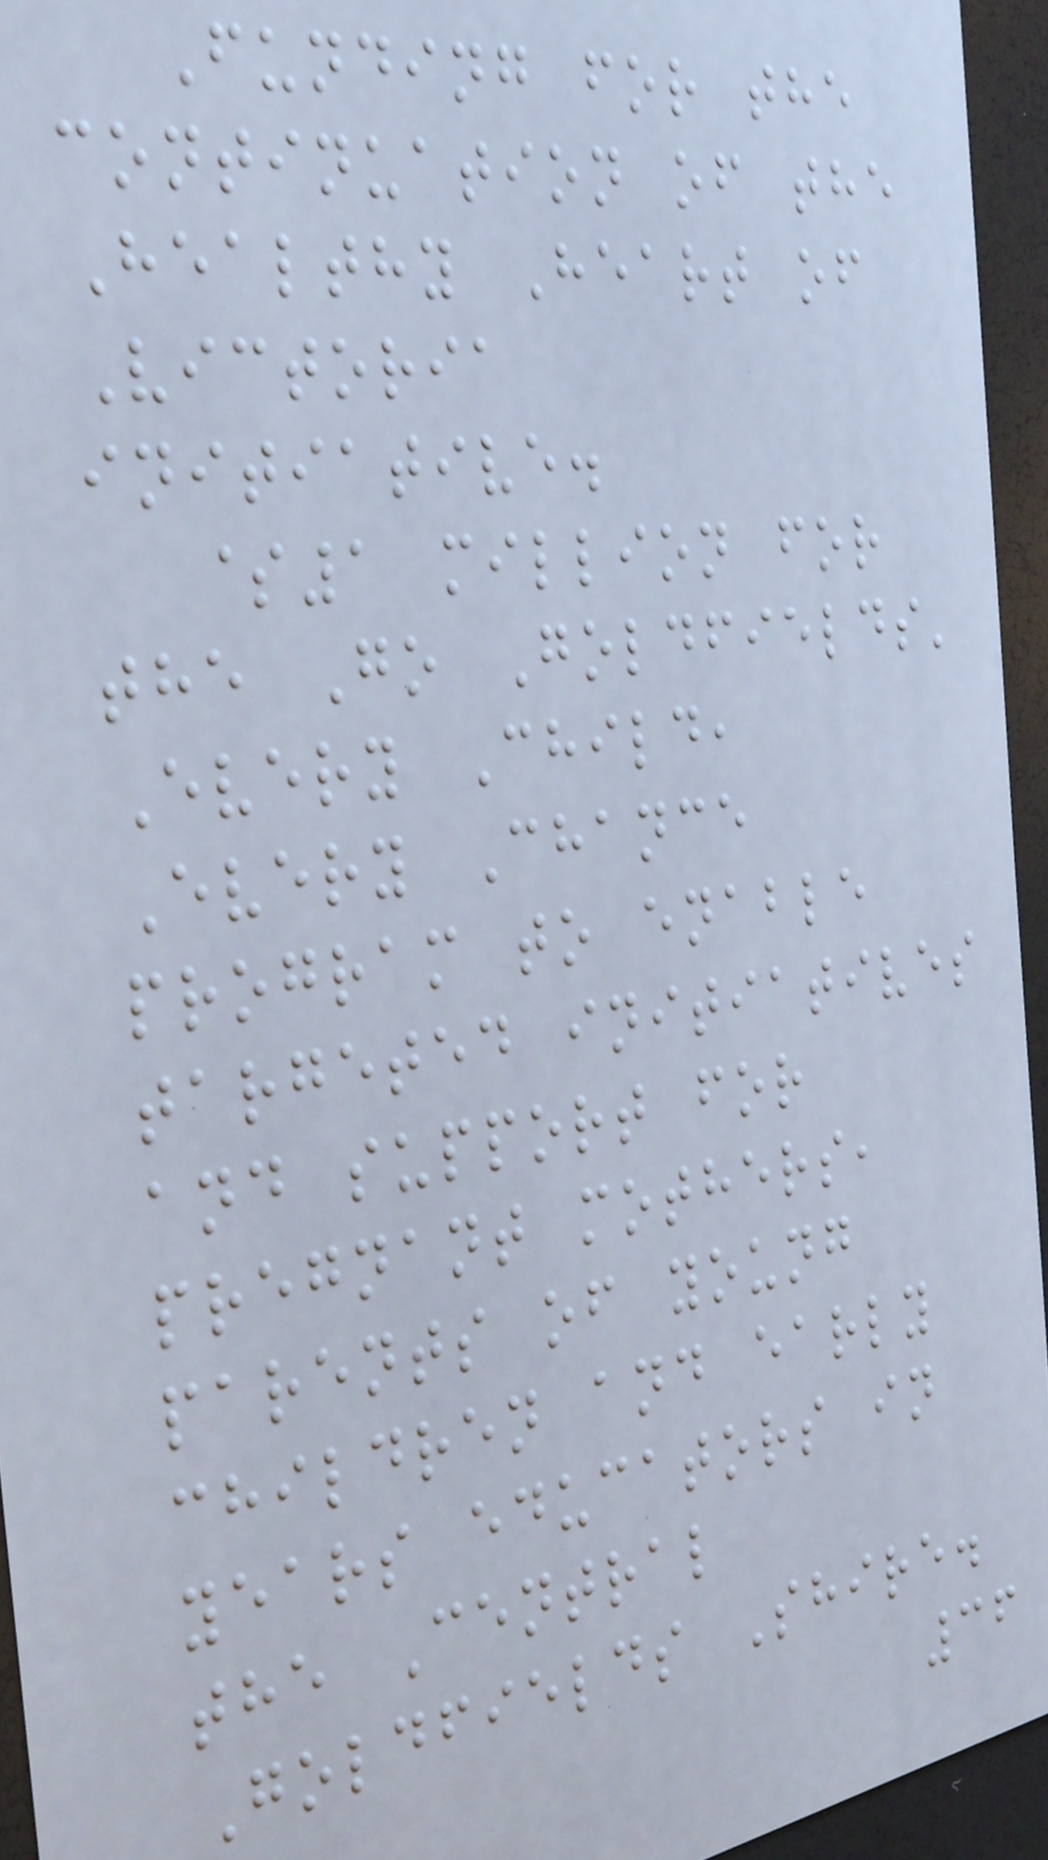Funding for the
continuation of the
Healthy Heart of
Victoria
initiative.
$1 million for
the Go Goldfields'
Every Child,
Every Chance
program to enable
targeted initiatives
and support for
pregnant mothers,
parents of young
children and early
years educators in
the Central
Goldfields Shire.
36
